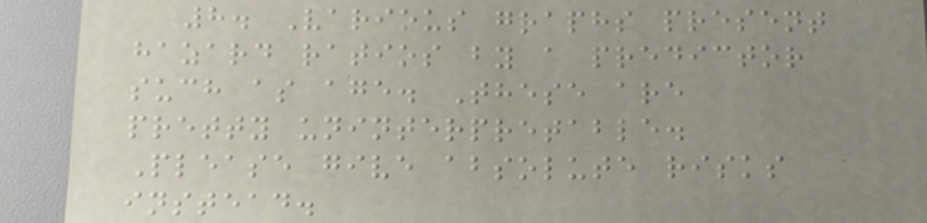8. Various graphs present
hazard ratios by a predictor
such as age. These are
pretty uninterpretable.
Please give absolute risks
instead.
